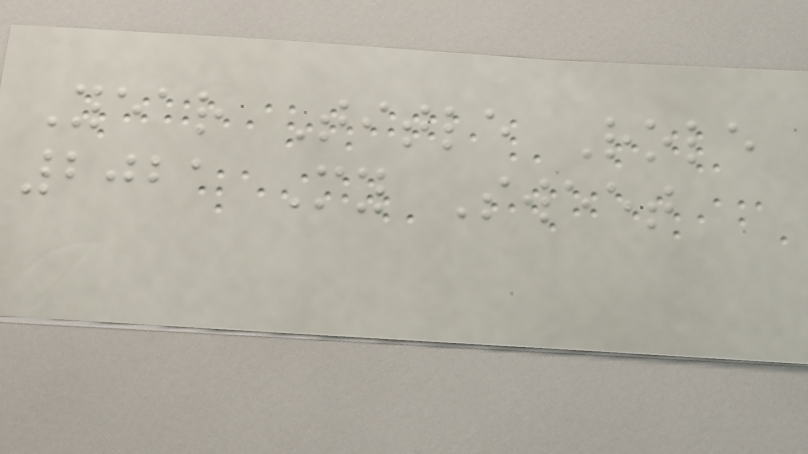Year Title Role
2021 My Sweet
